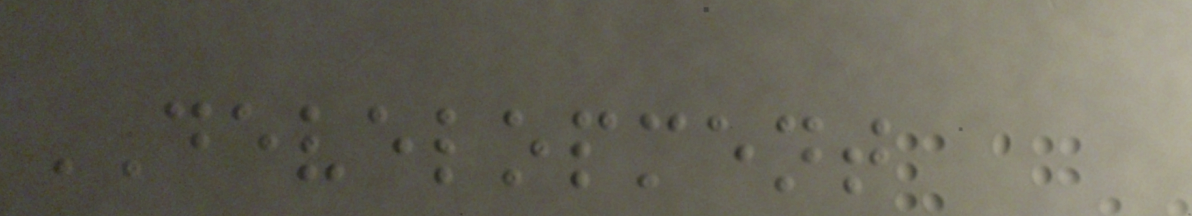DEVELOPMENT
